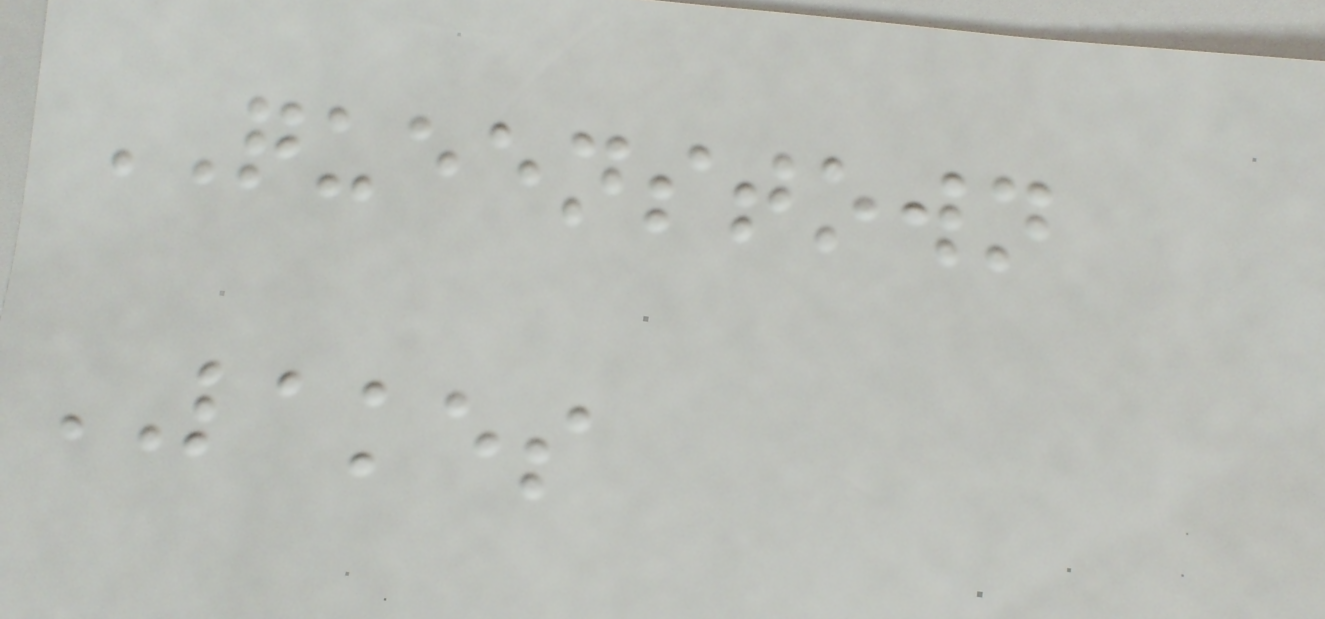QUEENSTOWN
LAKES
